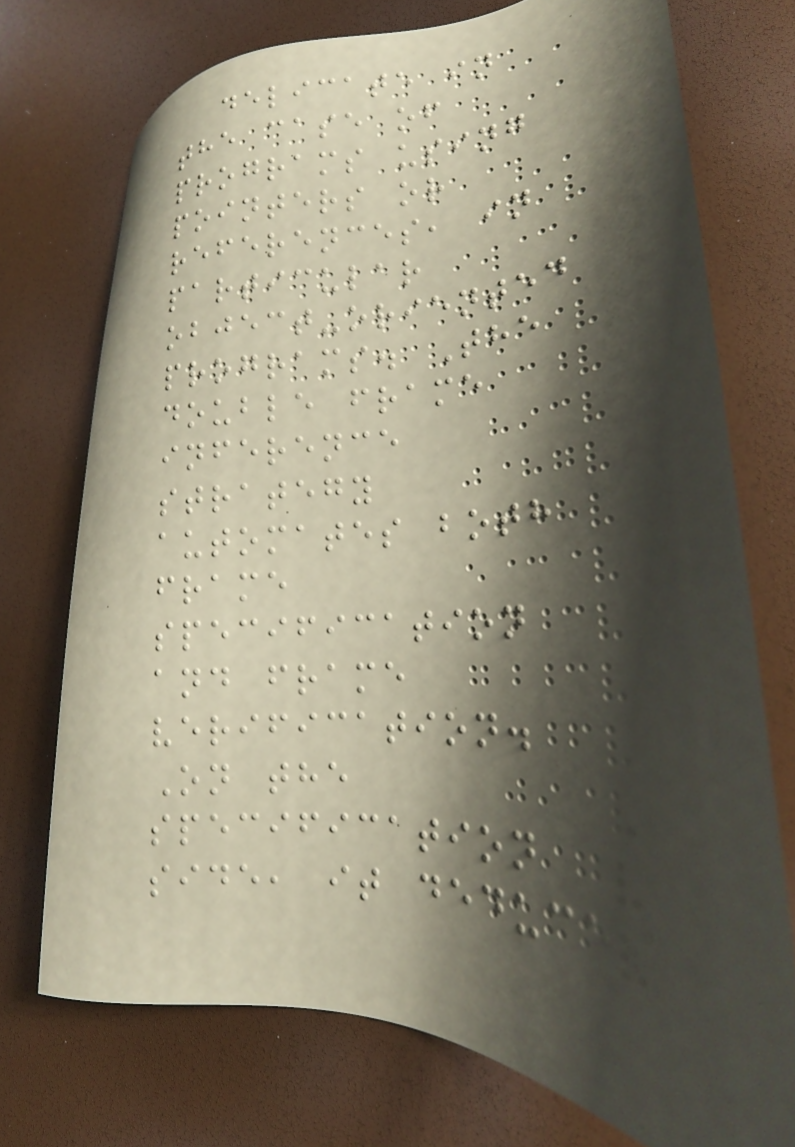delicate in
the case of
programs using
pointers or
references, in
particular
object-oriented
programs. The
double frame
inference
strategy
automates both
frame
specification
and frame
verification.
On the
specification
side, it deduces
